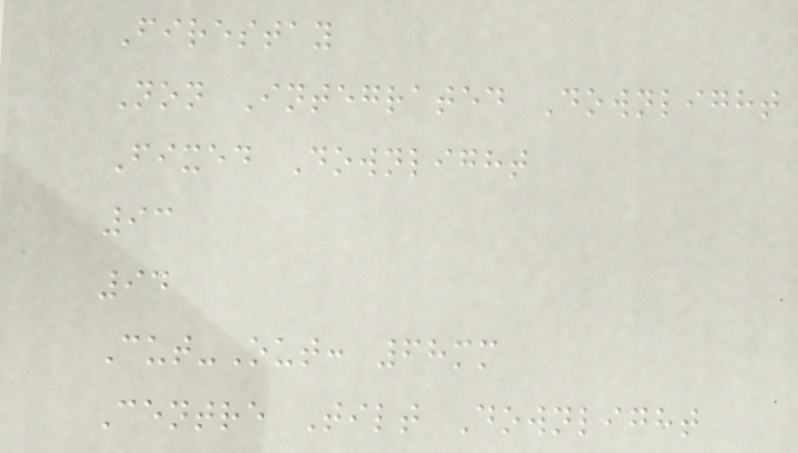Firestay
Non Integrated Downlight
Fixed Downlight
93
94
Cut-Out: 68mm
Centre Tilt Downlight
